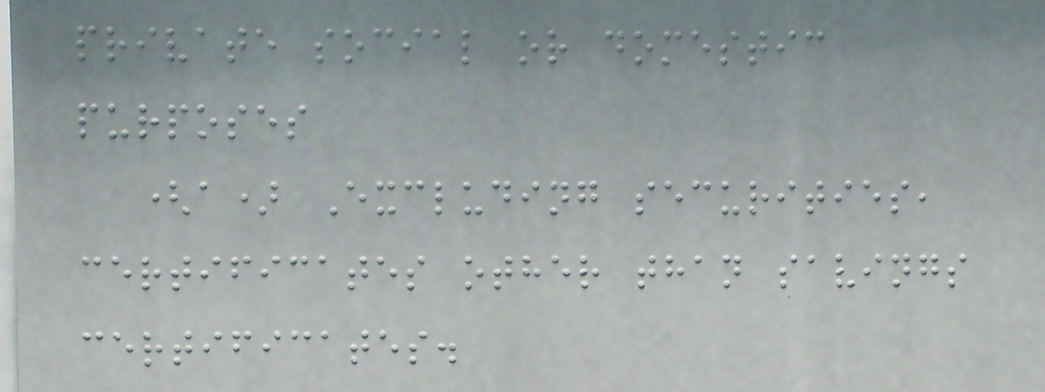private social or domestic
purposes
(a) Excluding securities,
certificates other than savings
certificates.
